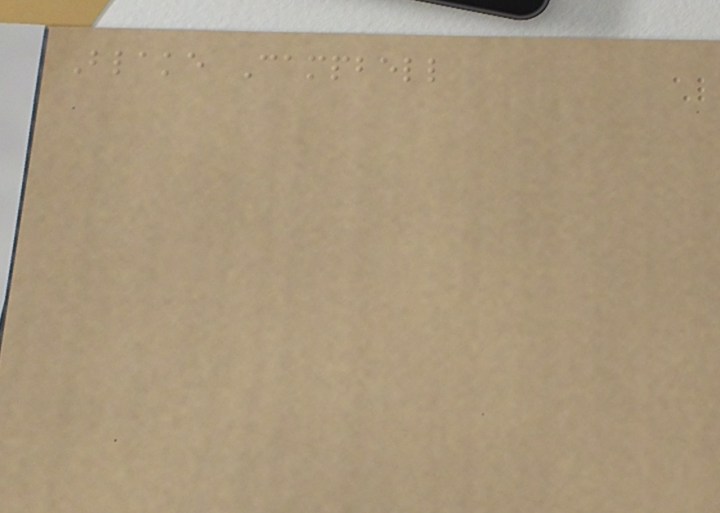Blake Campbell
